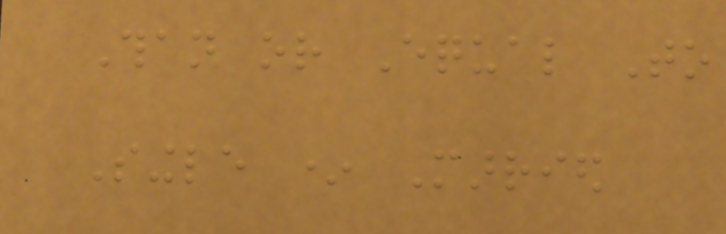Than or Equal To
Single * Married
